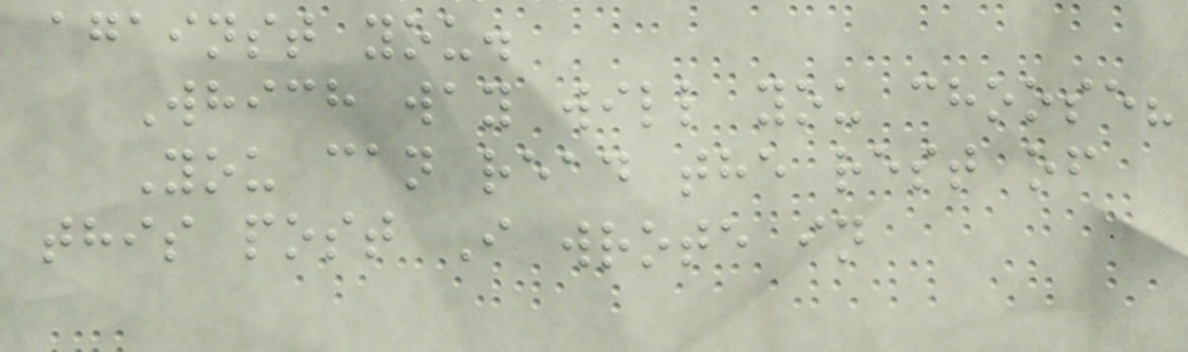against you.
Which way will you choose?
You can read the rest of
this post I wrote in
